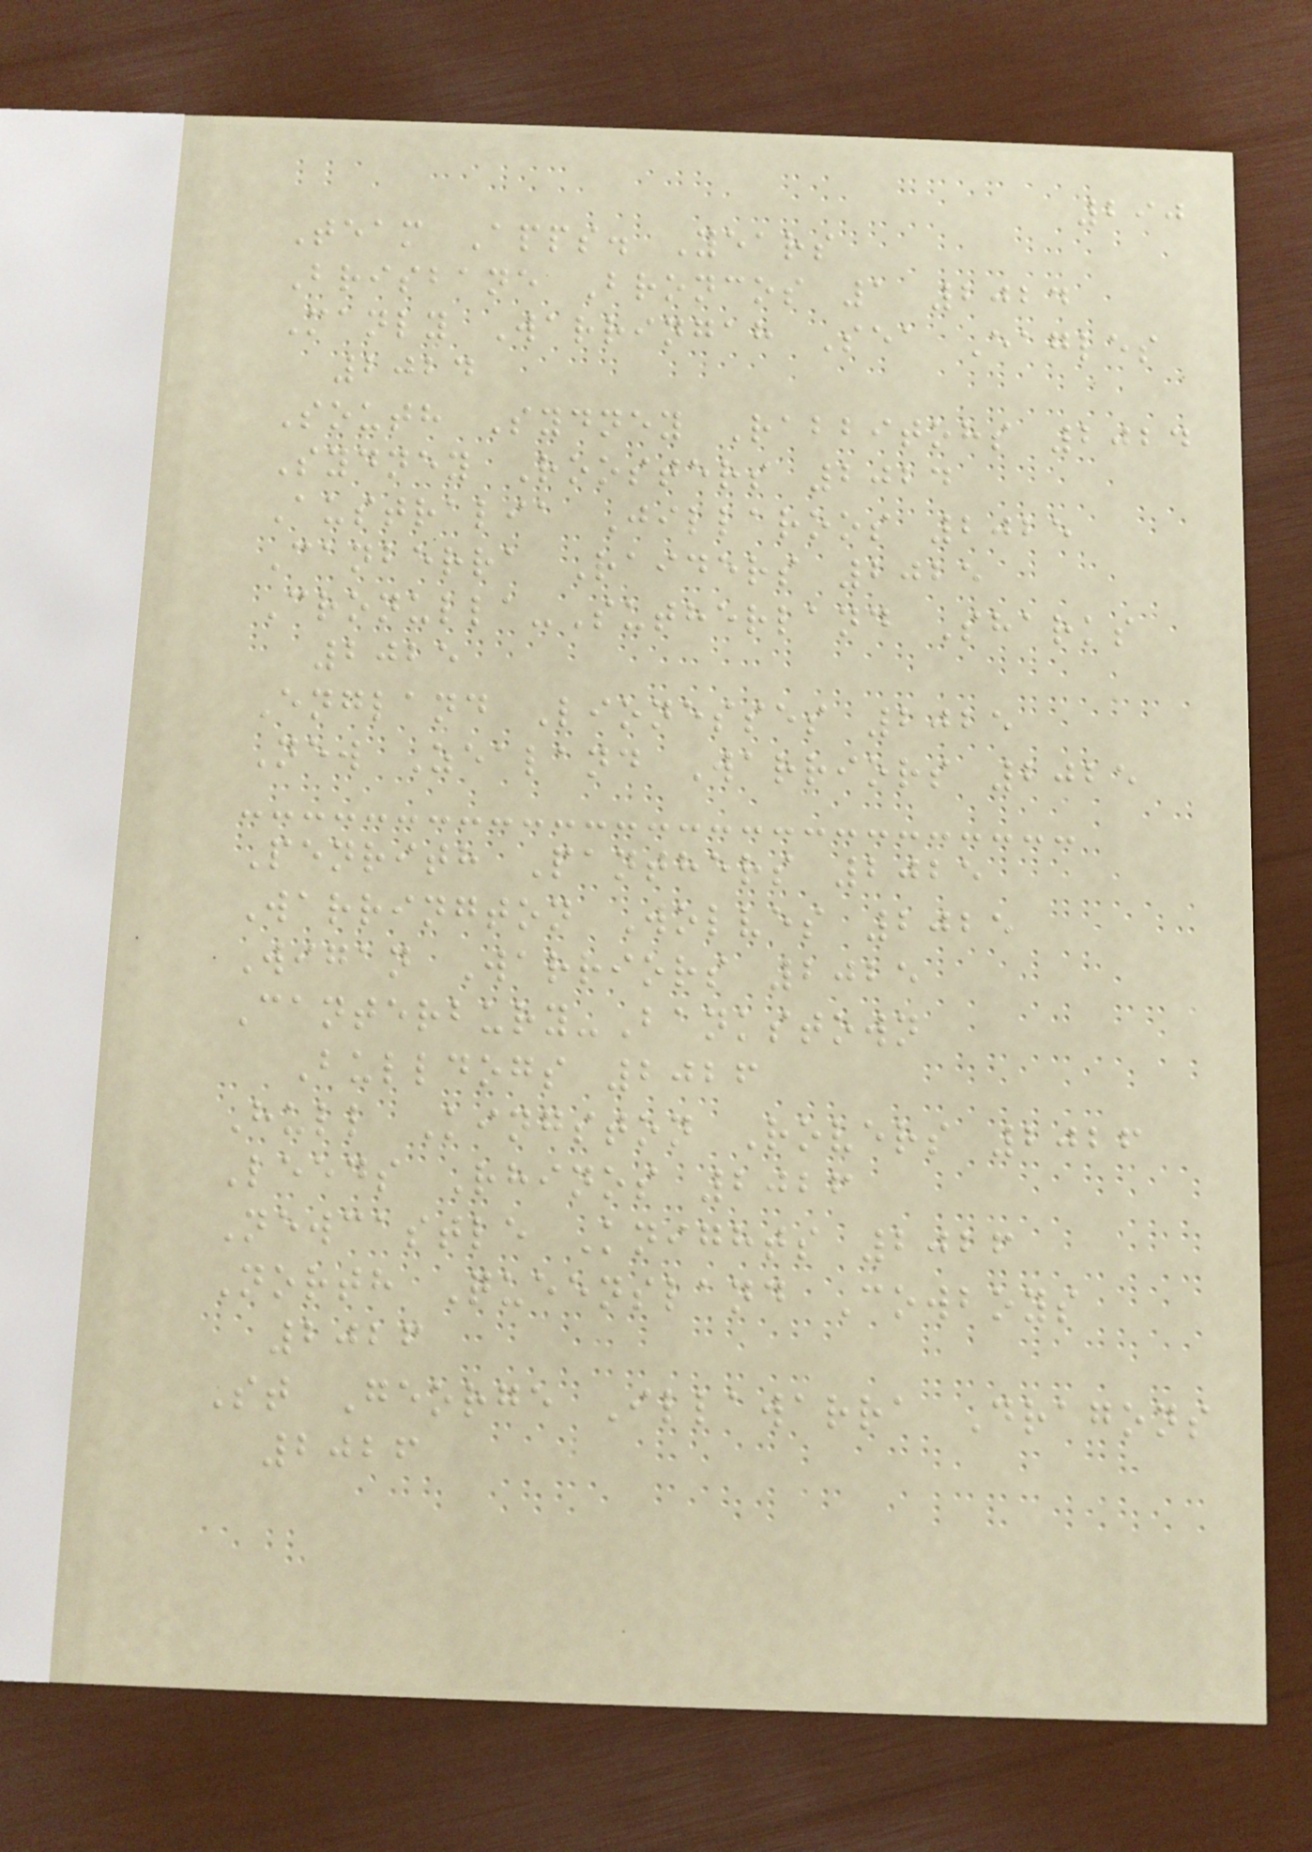290
Team Apps. Years
Brisbane Broncos 1 2024
Manly Warringah Sea Eagles
2024
South Sydney Rabbitohs 2024
Sydney Roosters 2024
Australia Jillaroos 2025
Canberra Raiders 2025
Cronulla-Sutherland Sharks
2025
England Lionesses 2025
New Zealand Warriors 2025
Penrith Panthers 2025
Warrington Wolves 2025
Wigan Warriors 2025
Canterbury-Bankstown
Bulldogs 2026
Hull Kingston Rovers 2026
Leeds Rhinos 2026
Newcastle Knights 2026
North Queensland Cowboys
2026
St George Illawarra Dragons
2026
